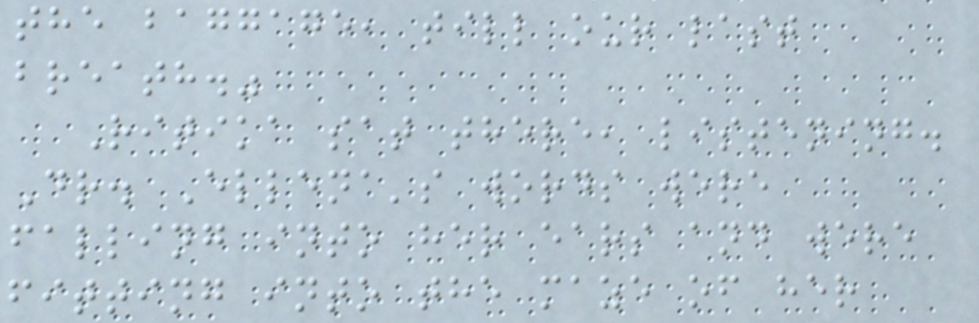the baggage, till our last
breath."
Ritika sat there, listening.
Dr. Ellena's words were
falling into her ears and were
fitting into the maze of her
